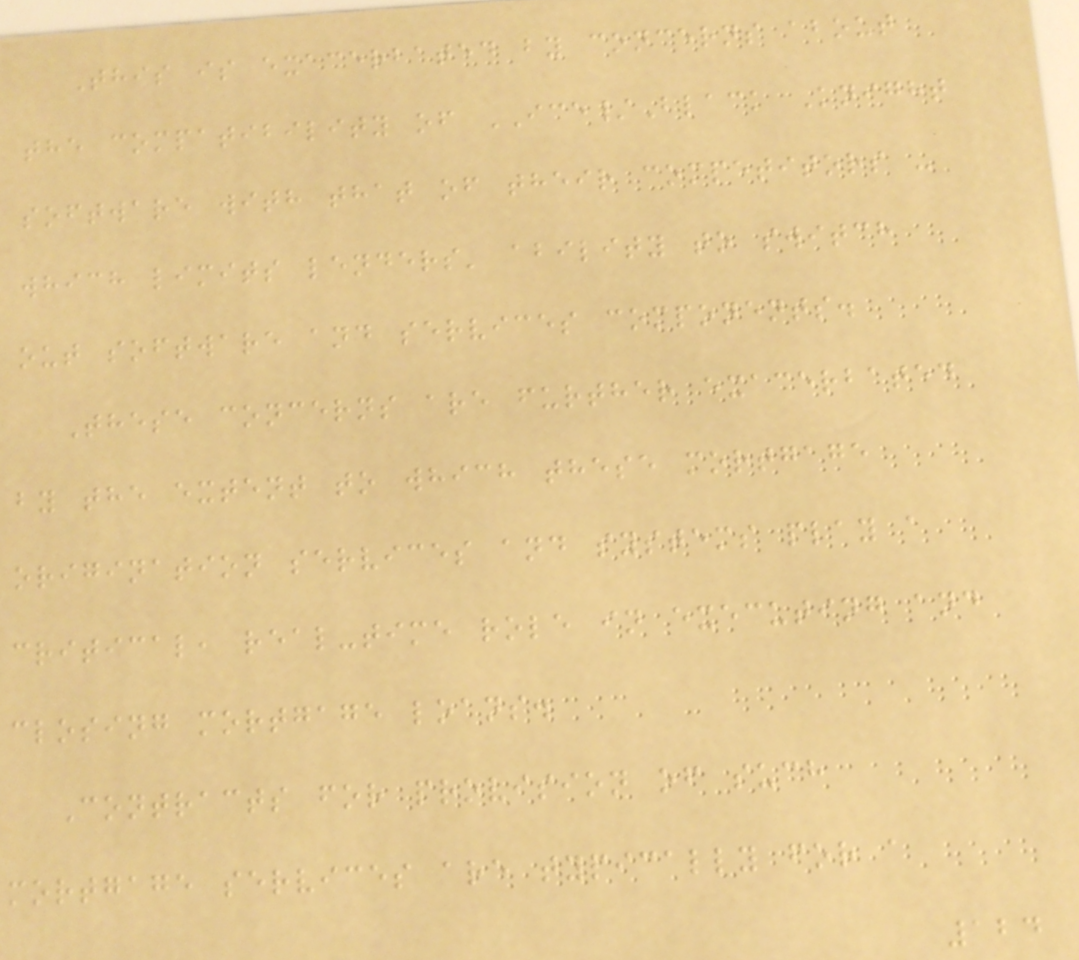This is exacerbated by concerns about
the compatibility of ICE/Black Knight
software with that of their competitors -
which limits lenders' ability to switch
out software and services components.
These concerns are further exacerbated
by the extent to which these mortgage
origination services and systems play a
critical, real-time role in executing and
closing mortgage loans.
Contracts for provision of such
mortgage services are typically for a
124
